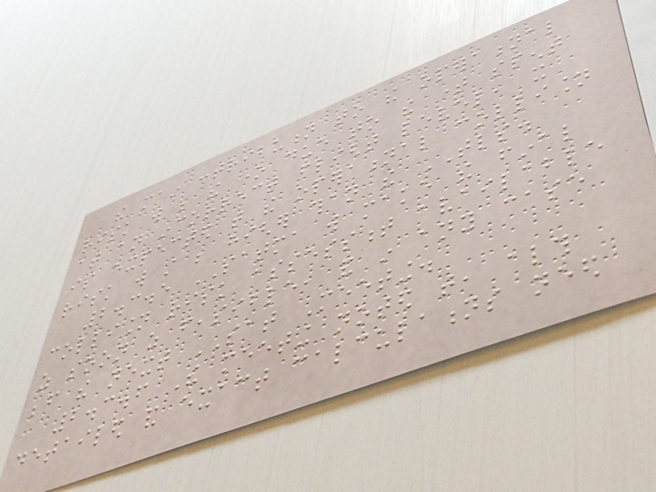the main contribution to the operational
risk will be the one due to the time spent
at an incorrect flight level, it
is expected that the operational collision
risk will still be higher than the TLS.
2.3.5 SATMA will make the final
collision risk assessment available
as soon as feasible, and in any case
before the next SAT Meeting.
2.3.6 The meeting noted that, although
detailed and exact calculations need
